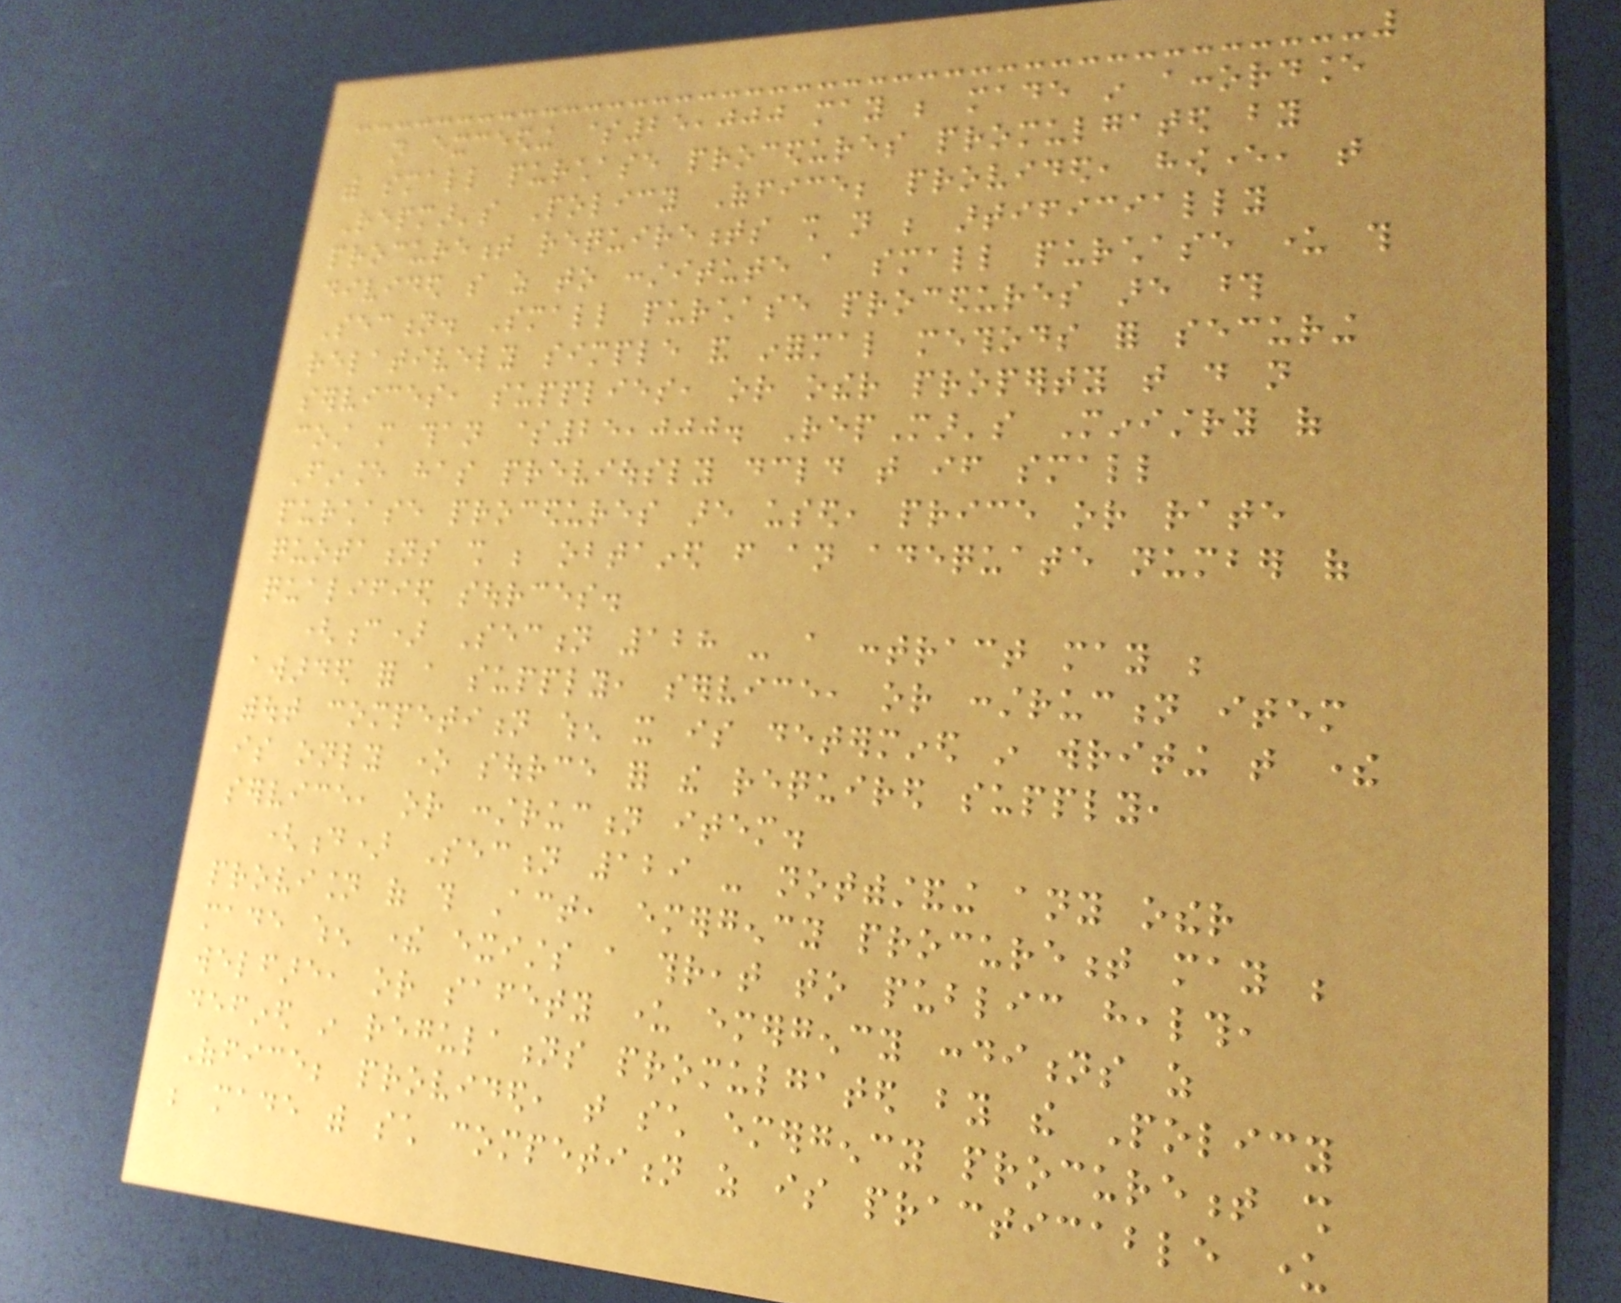not exceeding $25,000 may be made in accordance
with small purchase procedures promulgated by
Repmar's Policy Office; provided, however, that
procurement requirements shall not be artificially
divided so as to constitute a small purchase under this
Section. Small purchase procedures are those
relatively simple and informal methods for securing
services, supplies, or other property that do not
cost more than $25,000. RepMar's Ministry of
Finance has previously declared that if small
purchase procedures are used, price or rate
quotations shall be obtained from an adequate number of
qualified sources.
(c) Section 128 - a contract may be
awarded for a supply, service, or construction item
without competition when it is determined in writing that there
is only one source for the required supply,
service, or construction item.
(d) Section 129 - notwithstanding any other
provision of this Act, emergency procurement may be
made when there exists a threat to public health,
welfare, or safety under emergency conditions as
defined in regulations promulgated by the Policy
Office; provided, that such emergency procurement shall
be made with such competition as is practicable under
